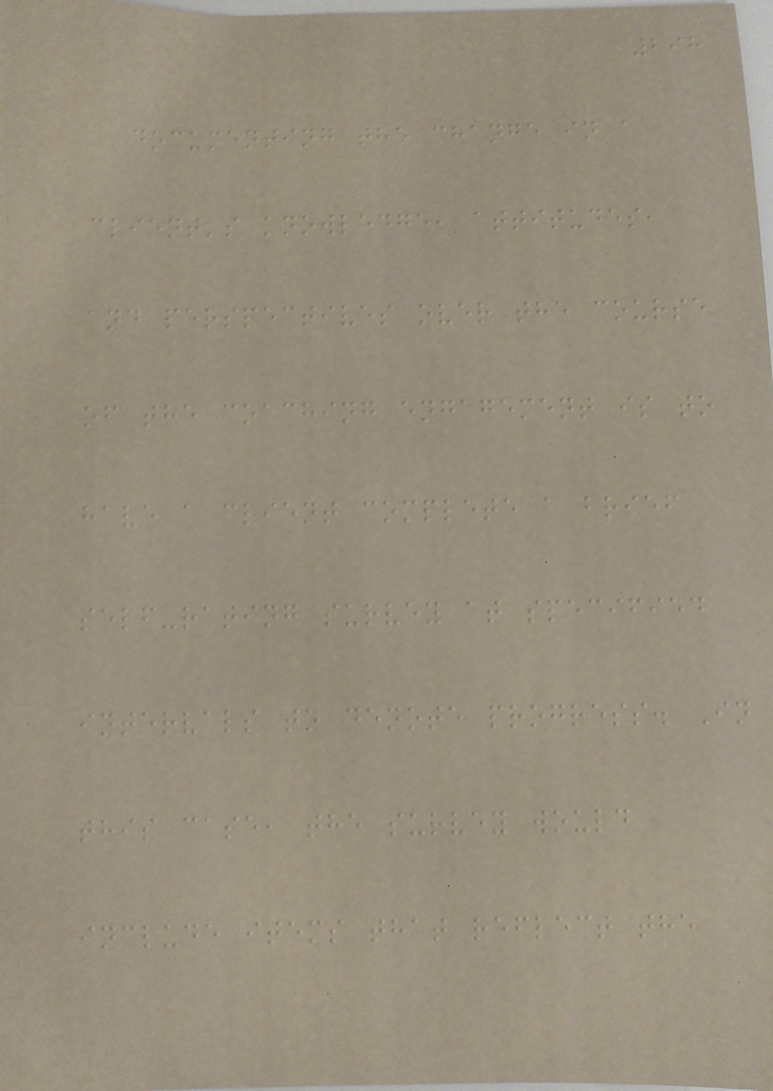298
documenting the change in a
client's knowledge, attitudes,
and perspectives over the course
of the coaching engagement is to
have a client complete a brief
self-rating survey at specified
intervals to denote progress. In
this case, the survey would
include items that reflect the
